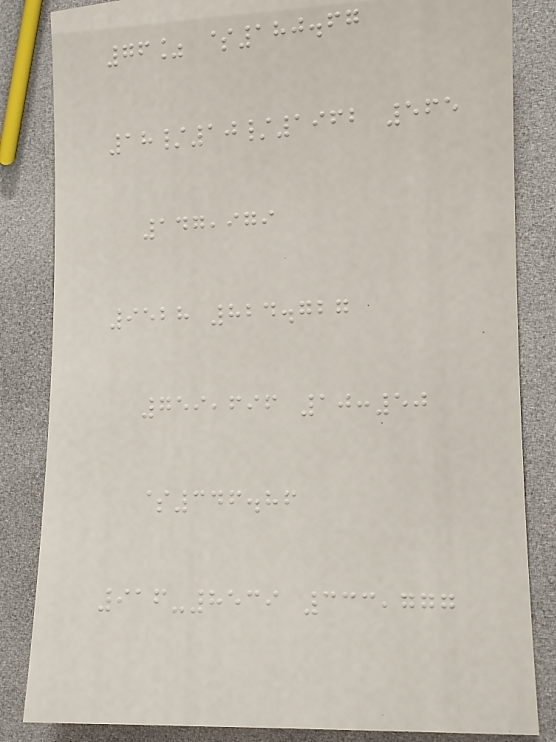76% $180.67
18/10/1962 565
147,979
9528 824.727
759,696 10:50
$346.86
916-8539 333,777
